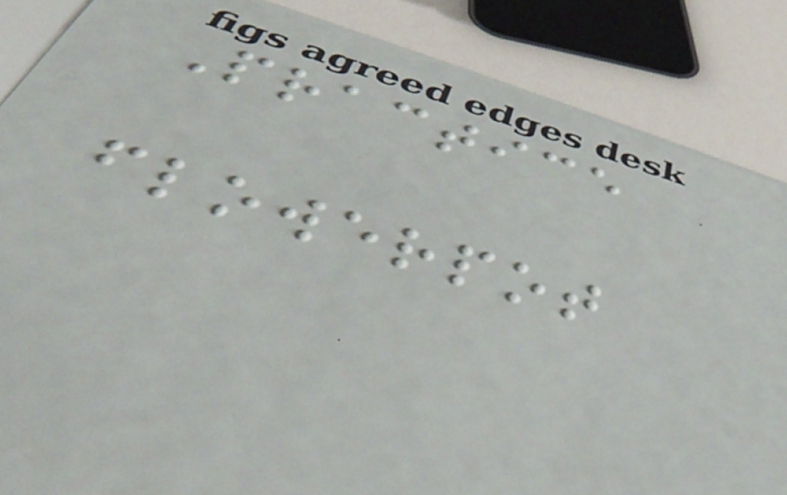Practice
flowerpot
